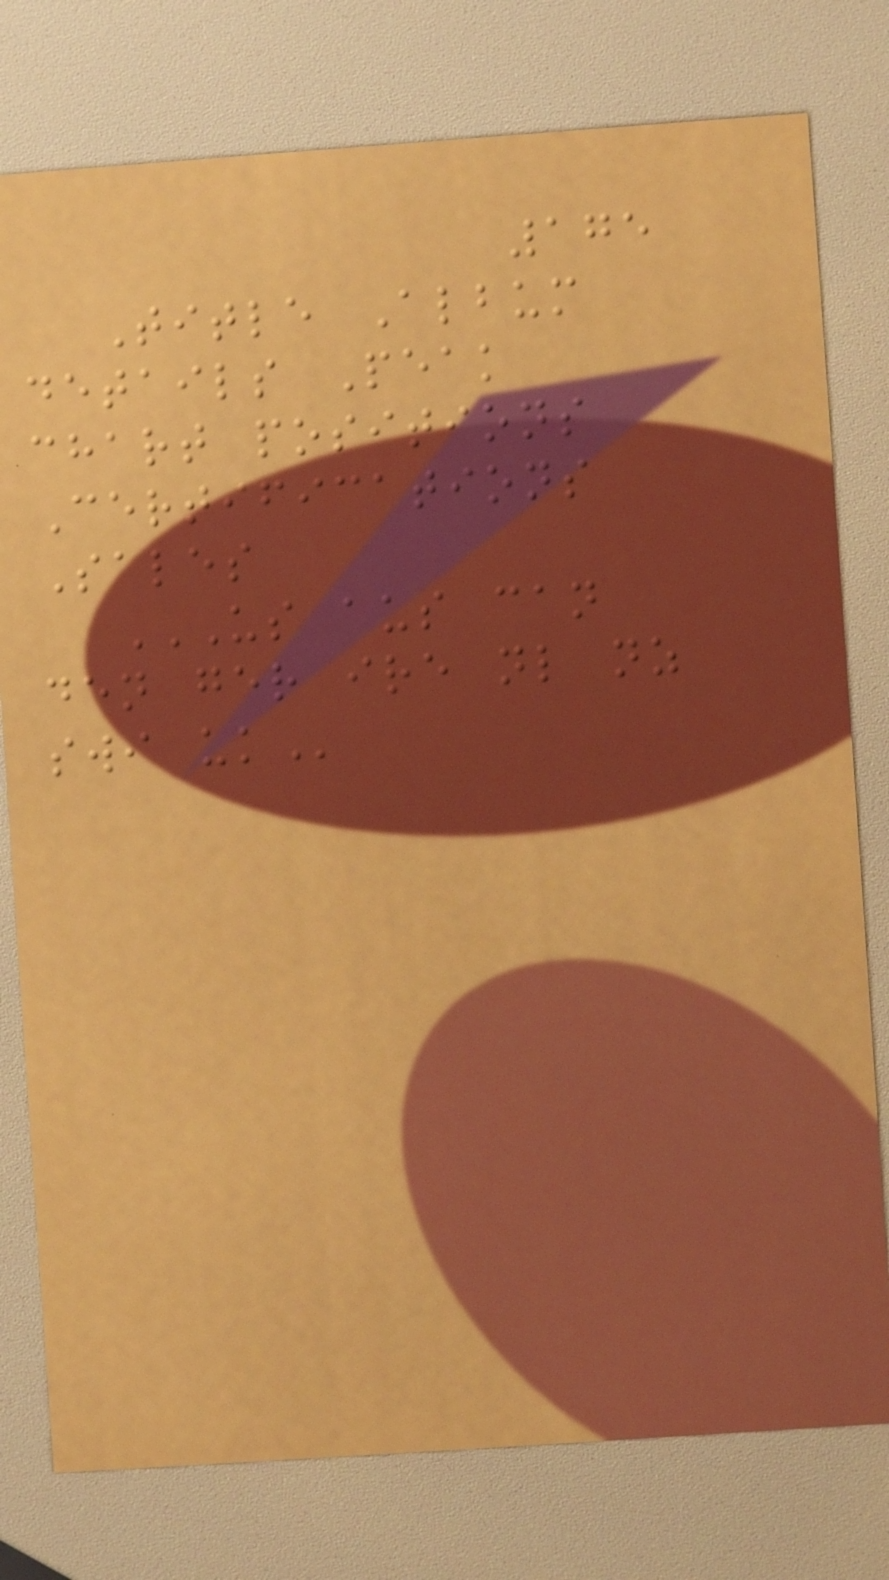175
Title Album
details Peak
chart positions
Certifications
Sales
US AUS CAN
DEN GER IRE NL NZ
SWI UK
